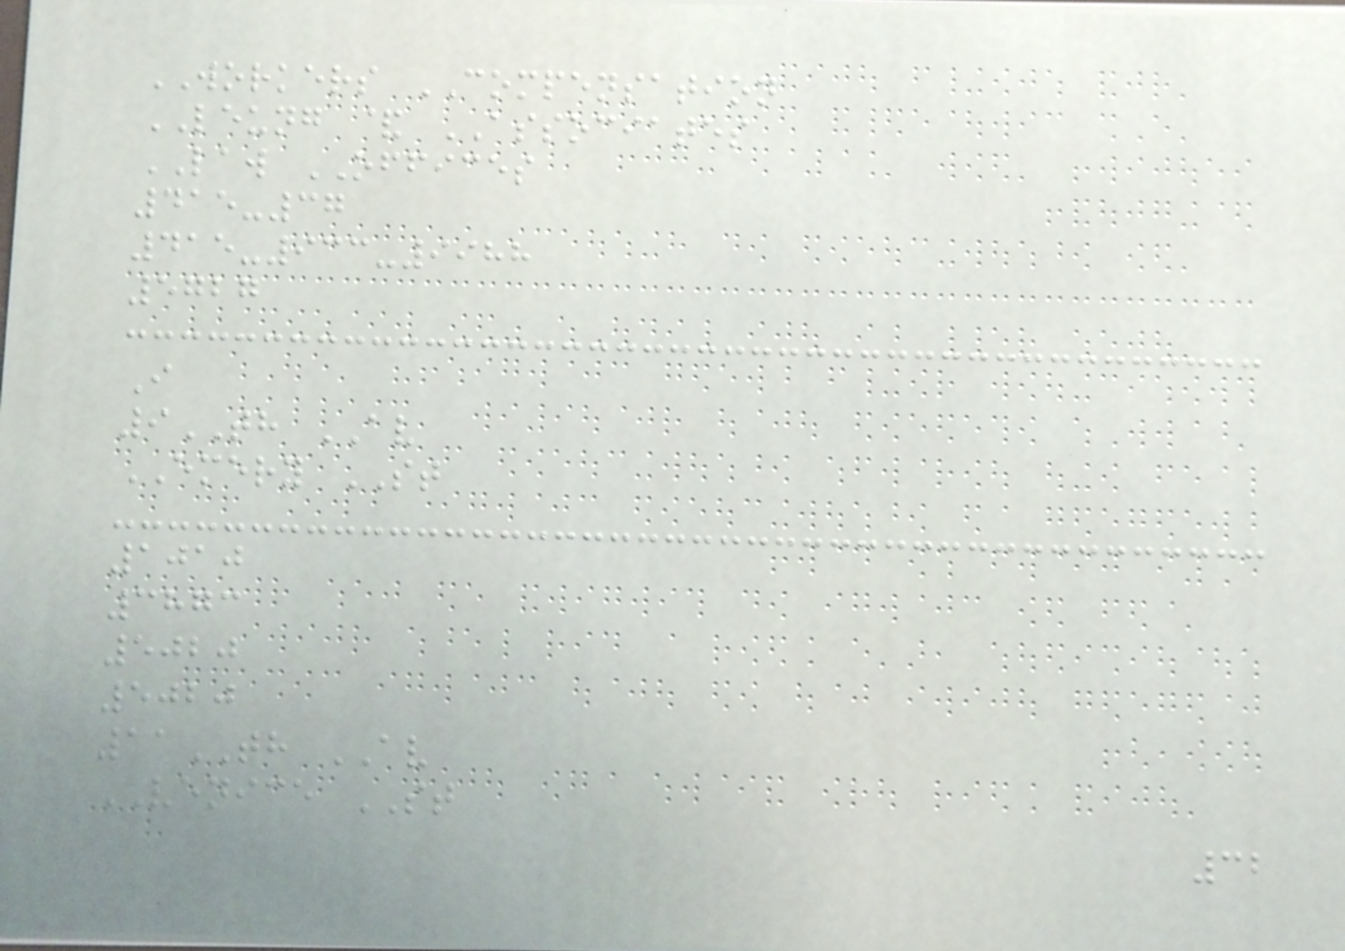WORKERS COMPENSATION
LEUNG & ASSOCIATES
LAW OFFICES
415-37
415-933-9988
5727
I
9TH AV
EMERY ST
1010
3873
5020
5020
11TH AV
VENICE ST
32
